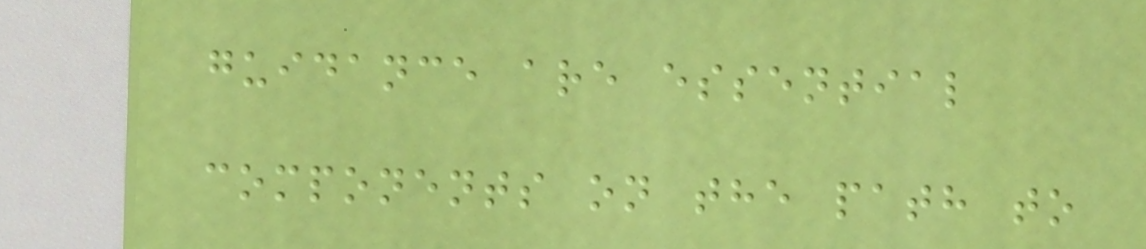guidance are essential
components on the path to
